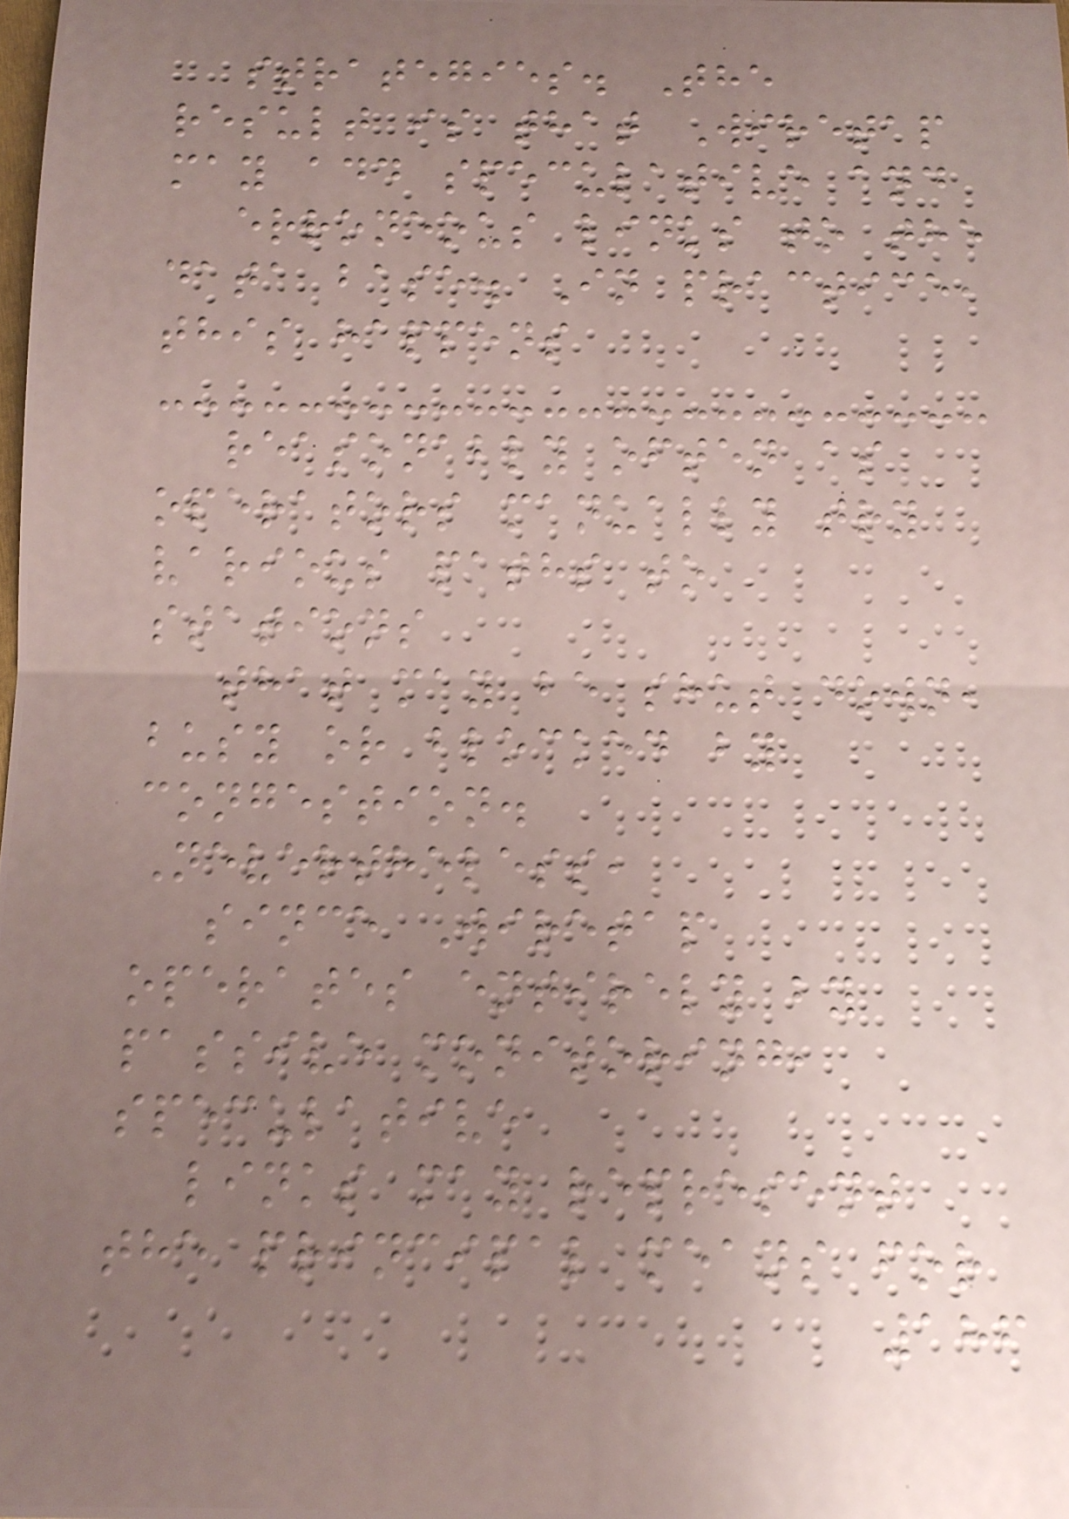strategies. The
result is that Wiretap
may add speculative and
erroneous links to the
data base. In practice,
this happens
reasonably often as
operators manually try
various paths to
stations
that may be shut down,
busy or blocked by
congestion.
Nevertheless,
since Wiretap
operates entirely by
passive monitoring,
speculative
links may represent
the principal means for
186
